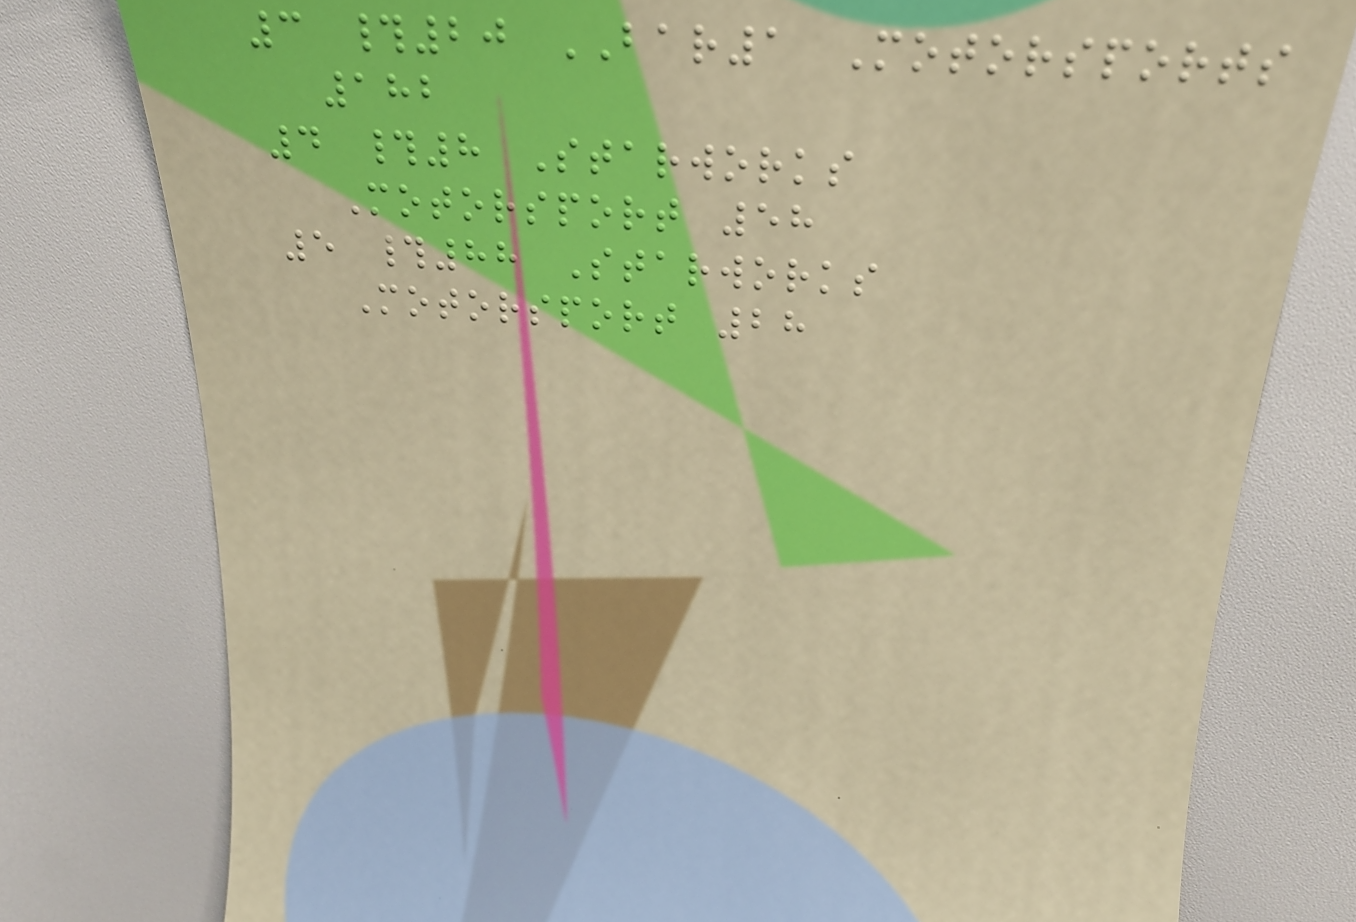3 #20 BAR1 Motorsports
182
4 #8 Starworks
Motorsport 58
5 #88 Starworks
Motorsport 28
